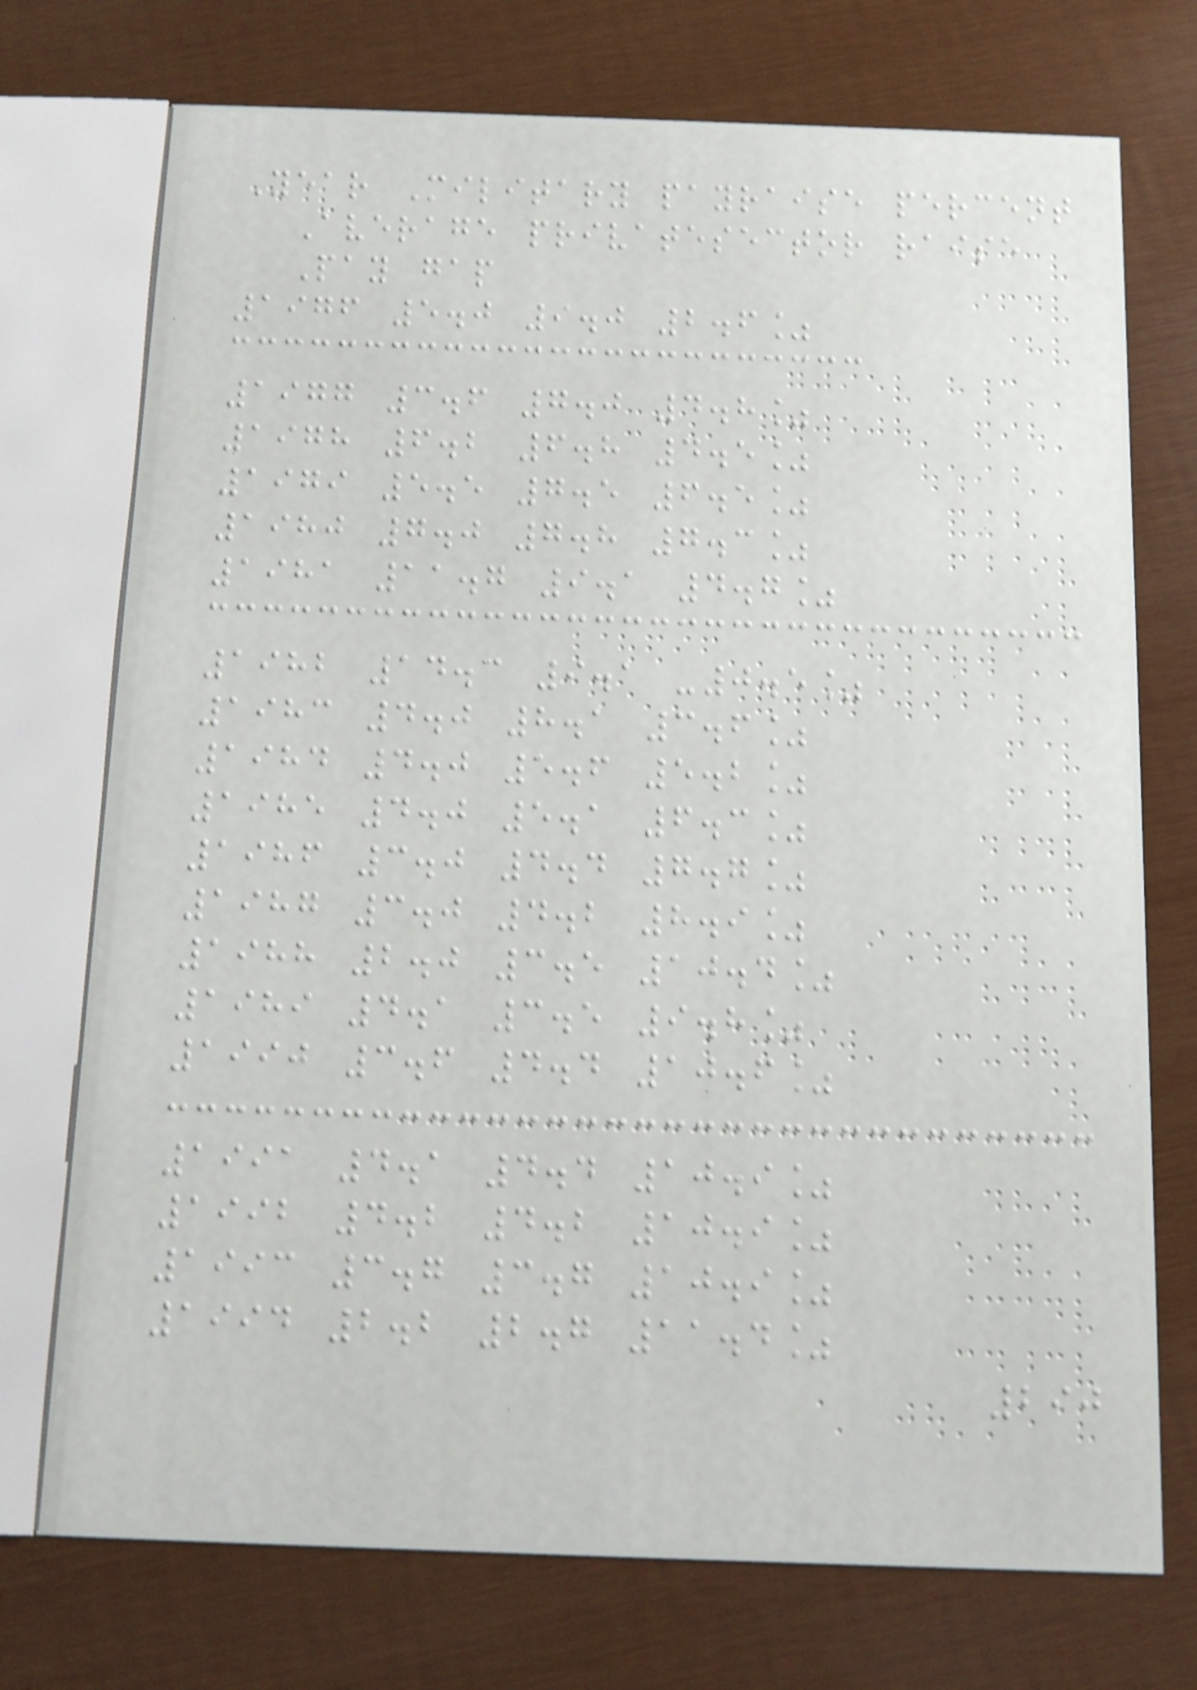Year Military payraise percent
Average privatesector raise
Pay gap
1976 5.0 9.0 2.6%
1977 3.6 7.0 4.8%
1978 6.2 6.8 4.5%
1979 5.5 7.5 6.5%
1980 7.0 7.8 7.3%
1981 11.7 9.1 4.7%
1982 14.3 9.1 -0.5%
1983 4.0 8.1 3.6%
1984 4.0 5.6 5.2%
1985 4.0 5.1 6.3%
1986 3.0 4.4 7.7%
1987 3.0 4.2 8.9%
1988 2.0 3.5 10.4%
1989 4.1 3.5 9.8%
1990 3.6 4.4 10.6%
1991 4.1 4.4 10.9%
1992 4.2 4.2 10.9%
1993 3.7 3.7 10.9%
1994 2.2 2.7 11.4%
290
